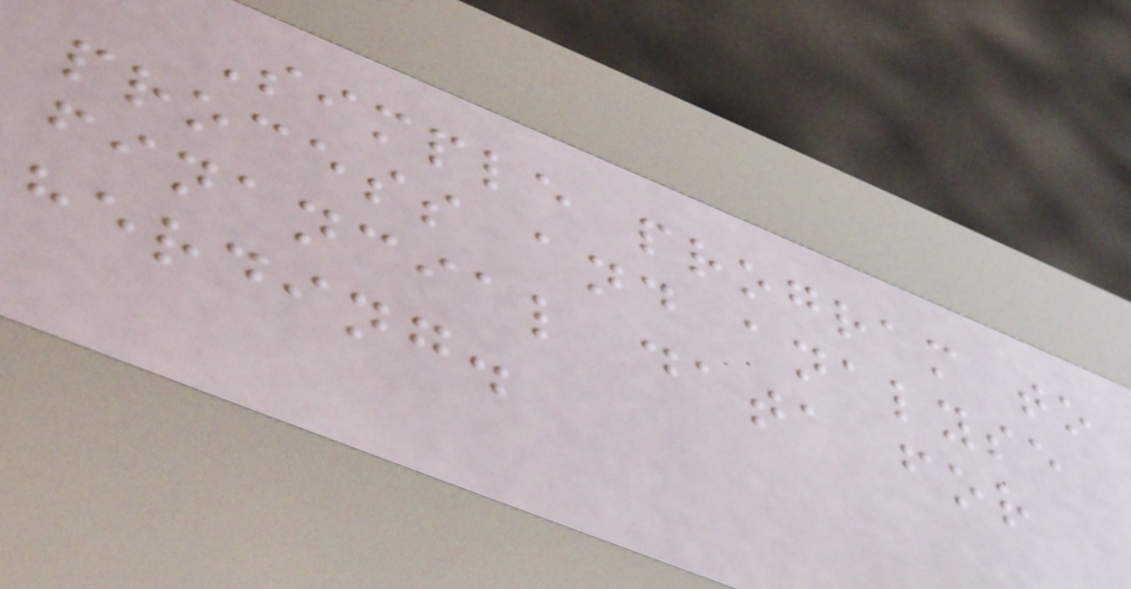Simple program to
process and analyse
financial data for
herding.
